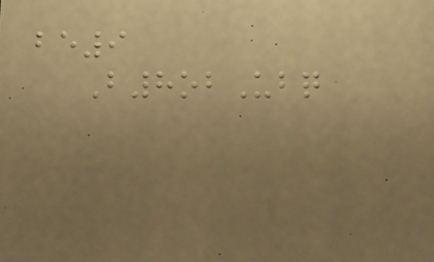be9
B8obUbq
